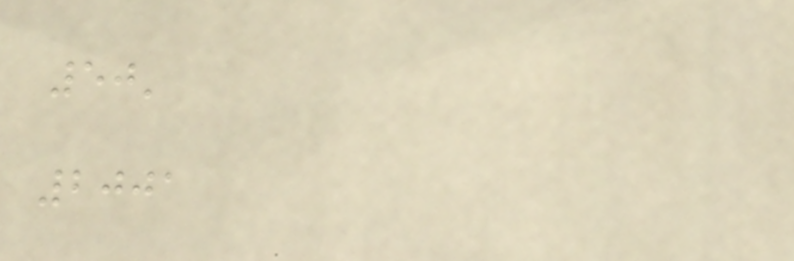50'
2001
